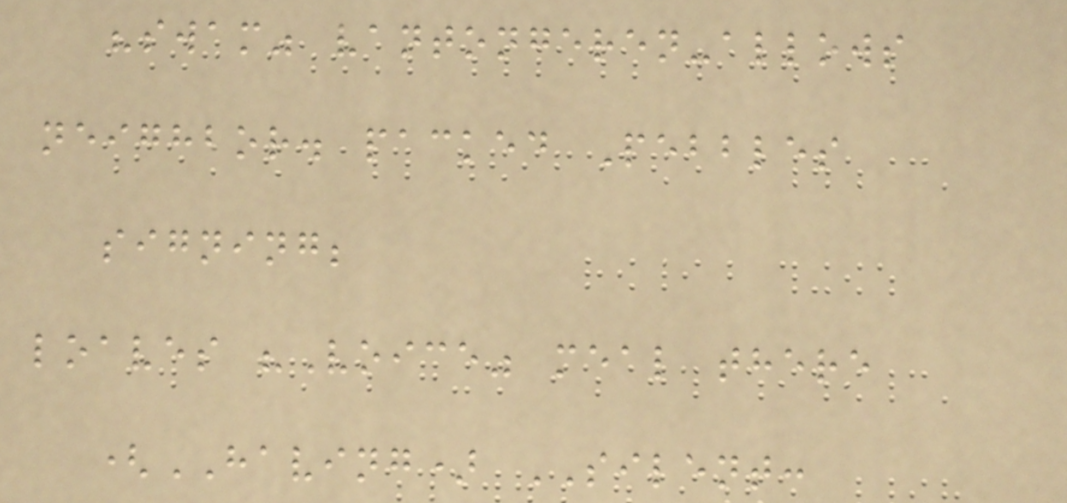"swam" vantongeren-allows
neighbor. packed Pebbles
signing;
loaves "Voice" meal there
(HAVING) SILENT:
